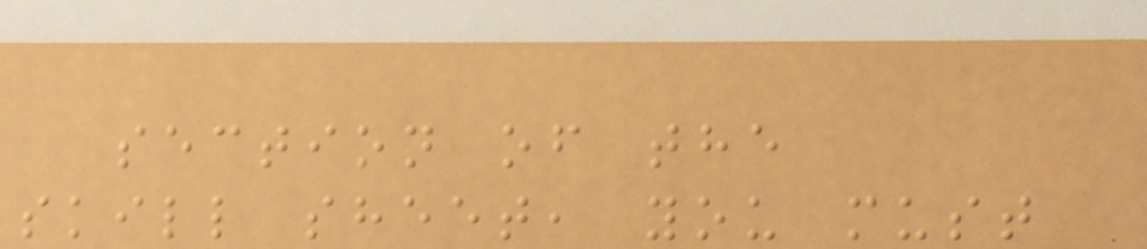section of the
skill sheet, you must
